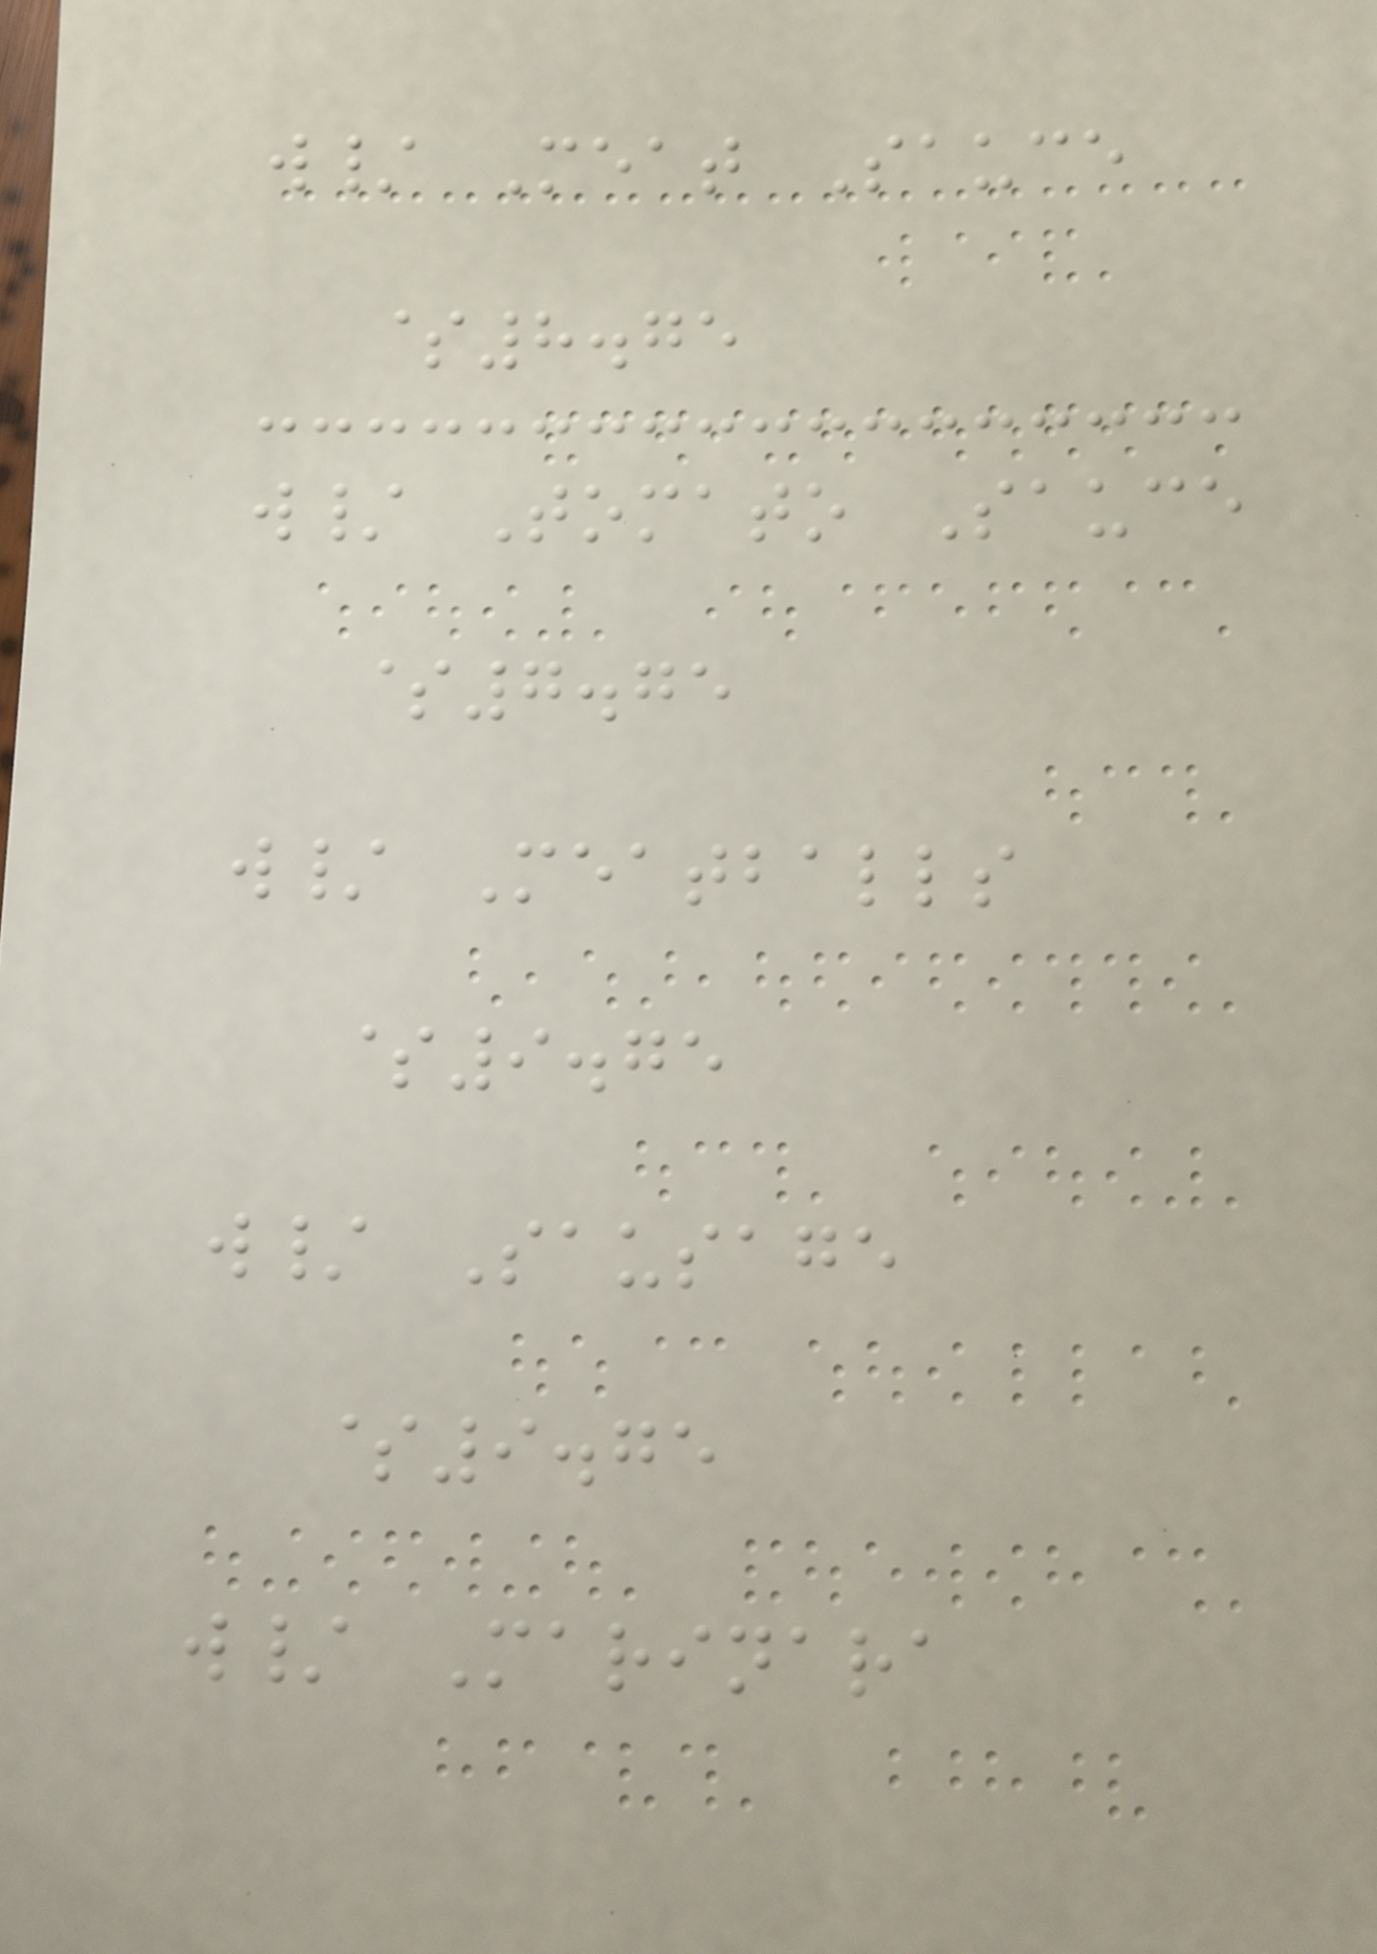w/ Meat Sauce
$8.75
w/ Tomato Sauce
$7.75
w/ Meatballs
$9.75
w/ Sausage
$9.75
w/ Marinara
